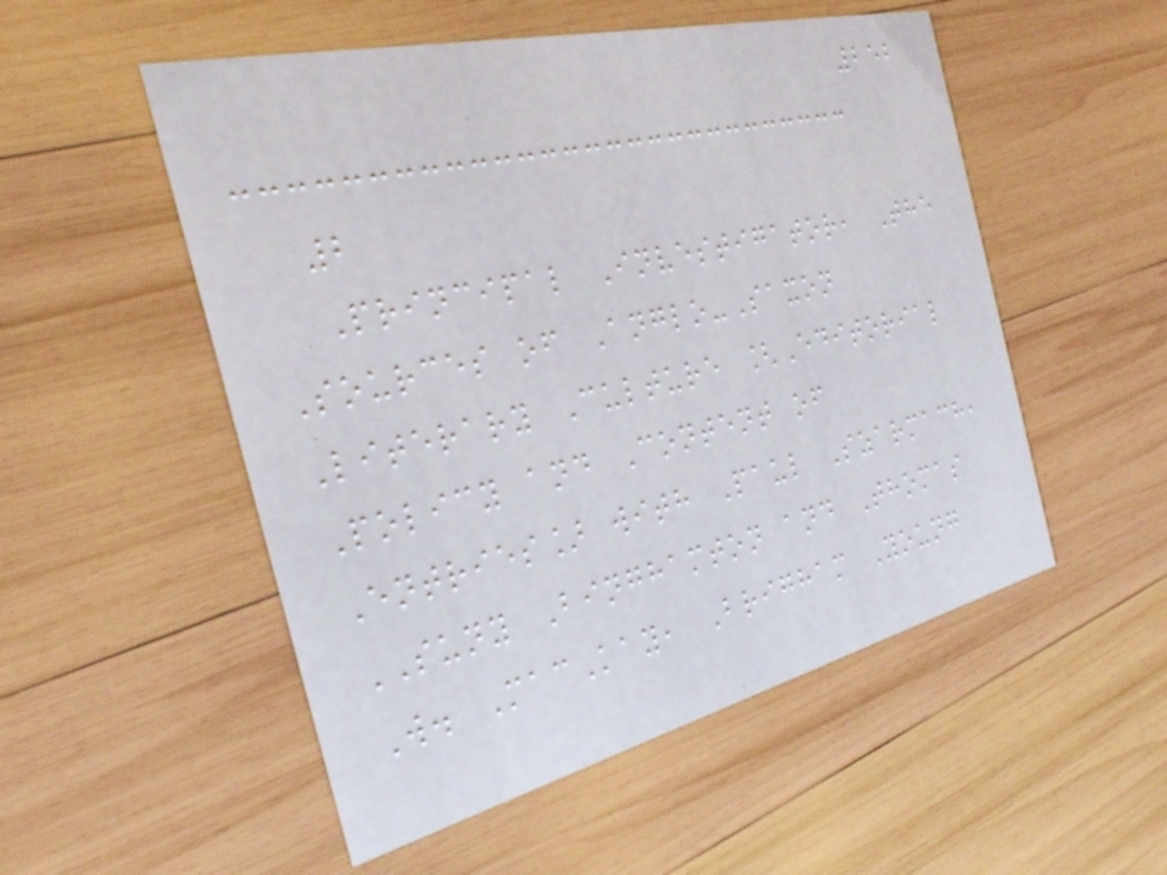252
2
Principal Investigator, The
Sources of Anglo-Saxon
Literary Culture [Editorial
Policy and Content of
Entries] with Paul Szarmach,
SUNY Binghamton and Thomas
W. MacKay, Brigham Young
